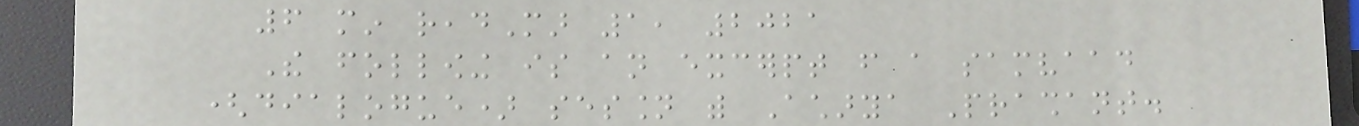6 min readMar 1, 2021
The following is an excerpt from a samvaad
(dialogue) session with Acharya Prashant.
